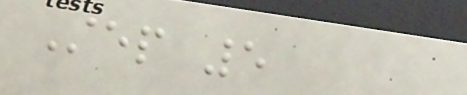Step 5
